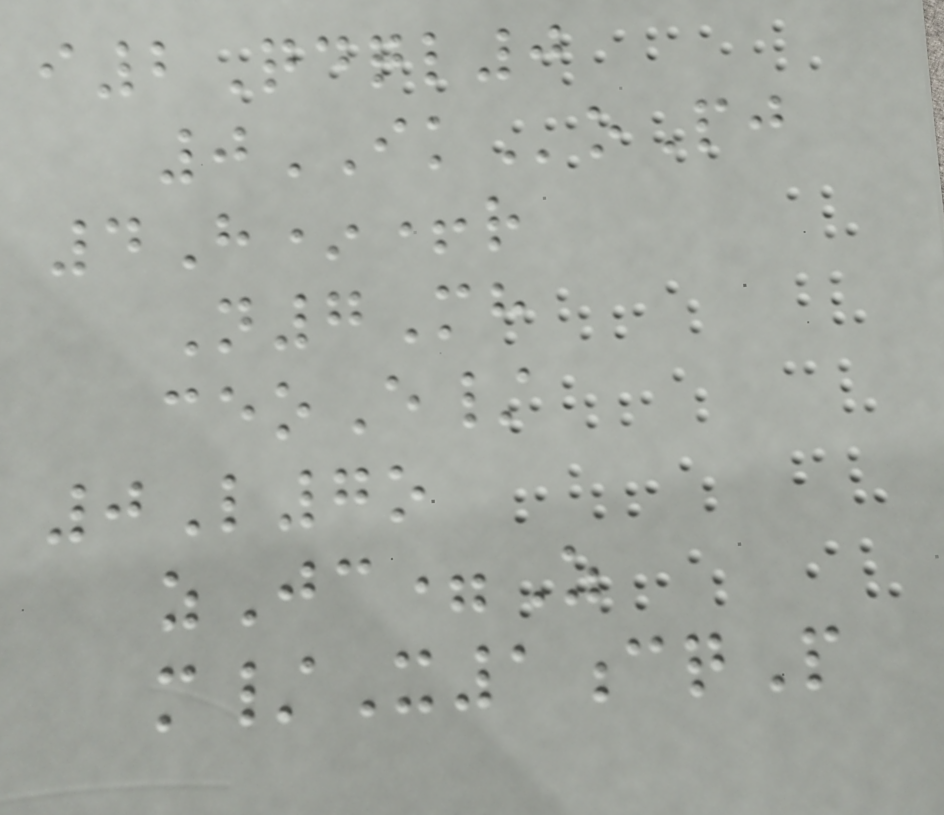i2Qdql0
0IKoPj
4H*+r
N7Mh
ceoE/
0L7o
zJc=Z
m/X1cqP
